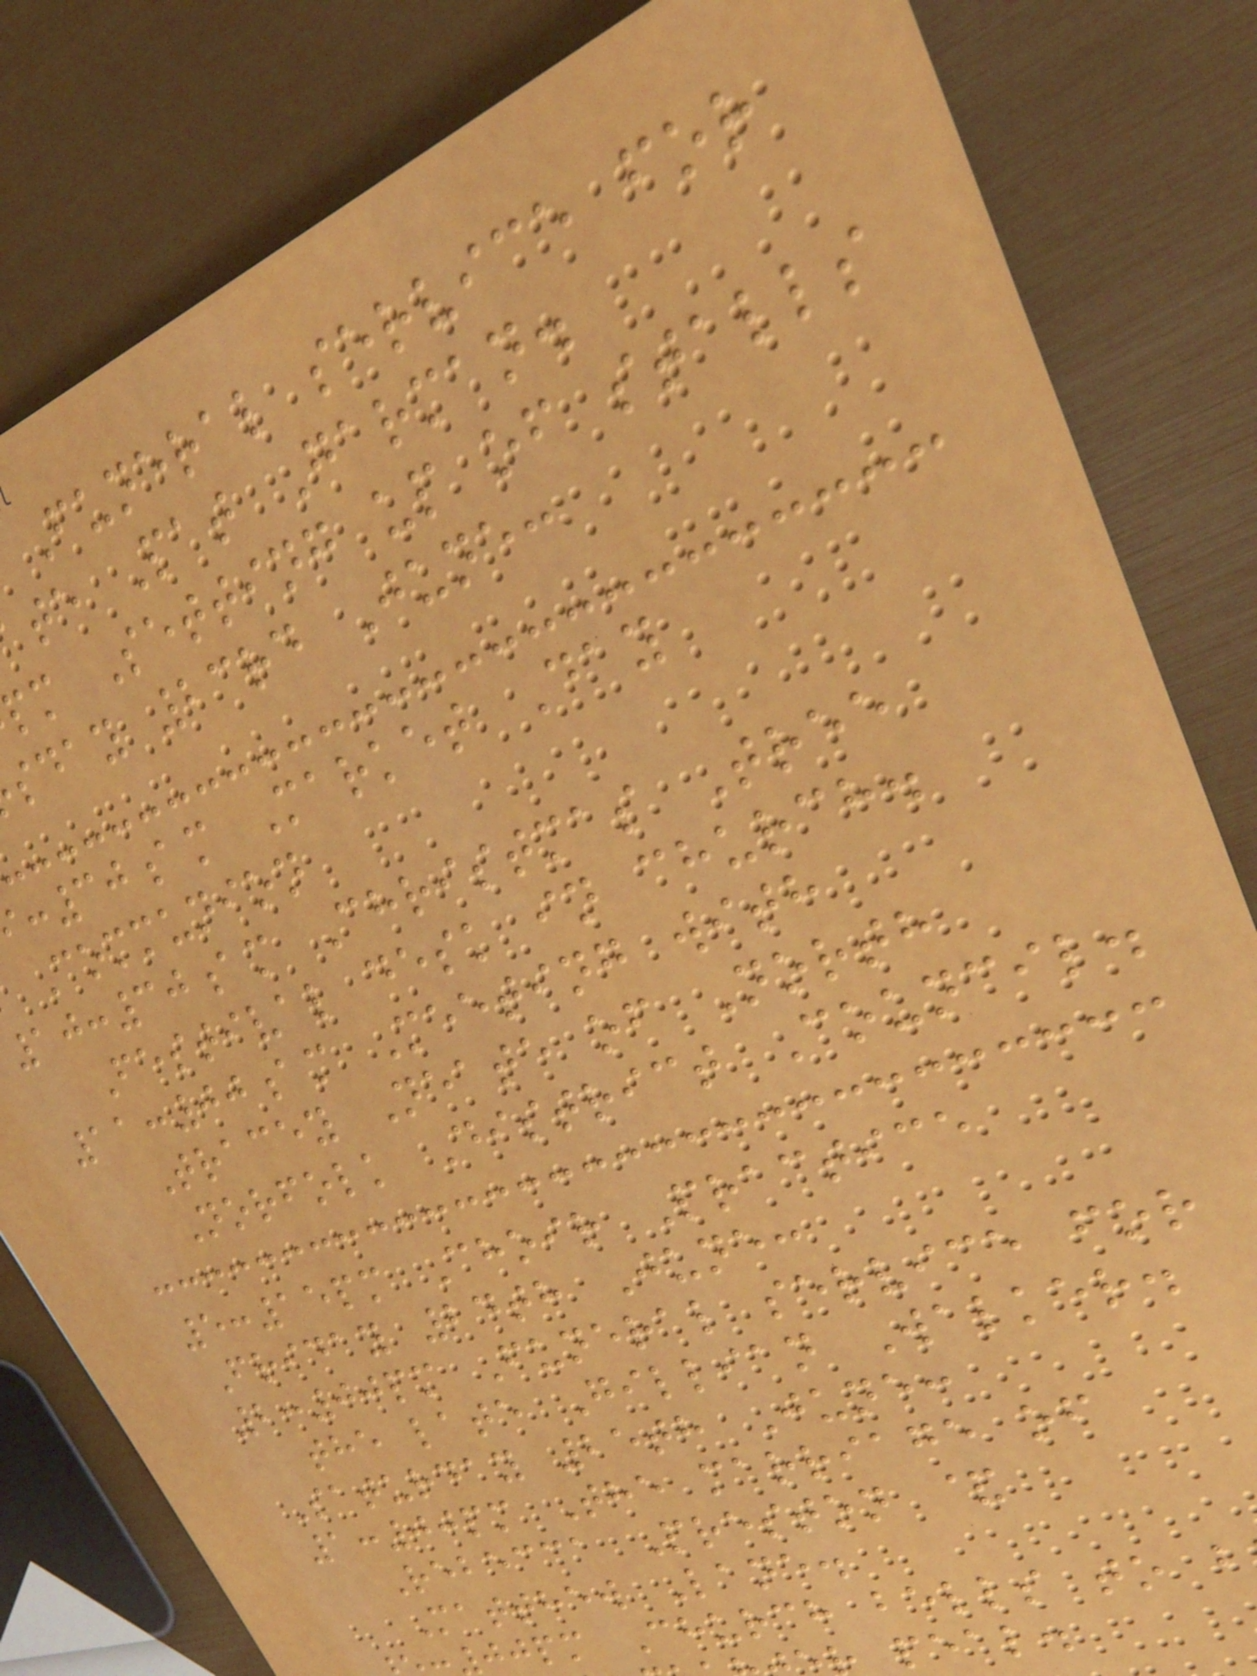Funeral service for
te Pat Garman.
pm Setting up of stalls
sday 23rd June:
:30am Market Day
Communion
10:30am Christmas Tree
Festival desk in church.
11:00am Meeting with
Tracey Neate of North
Norfolk District Council.
5:15pm Choir Practice
Friday 24th June:
2:00pm Funeral service for
the late Gillian Walker.
Saturday 25th June:
1:00pm The marriage of
Rebecca Preston &
Matthew Lane.
jjpm Church bells to b
peal.
